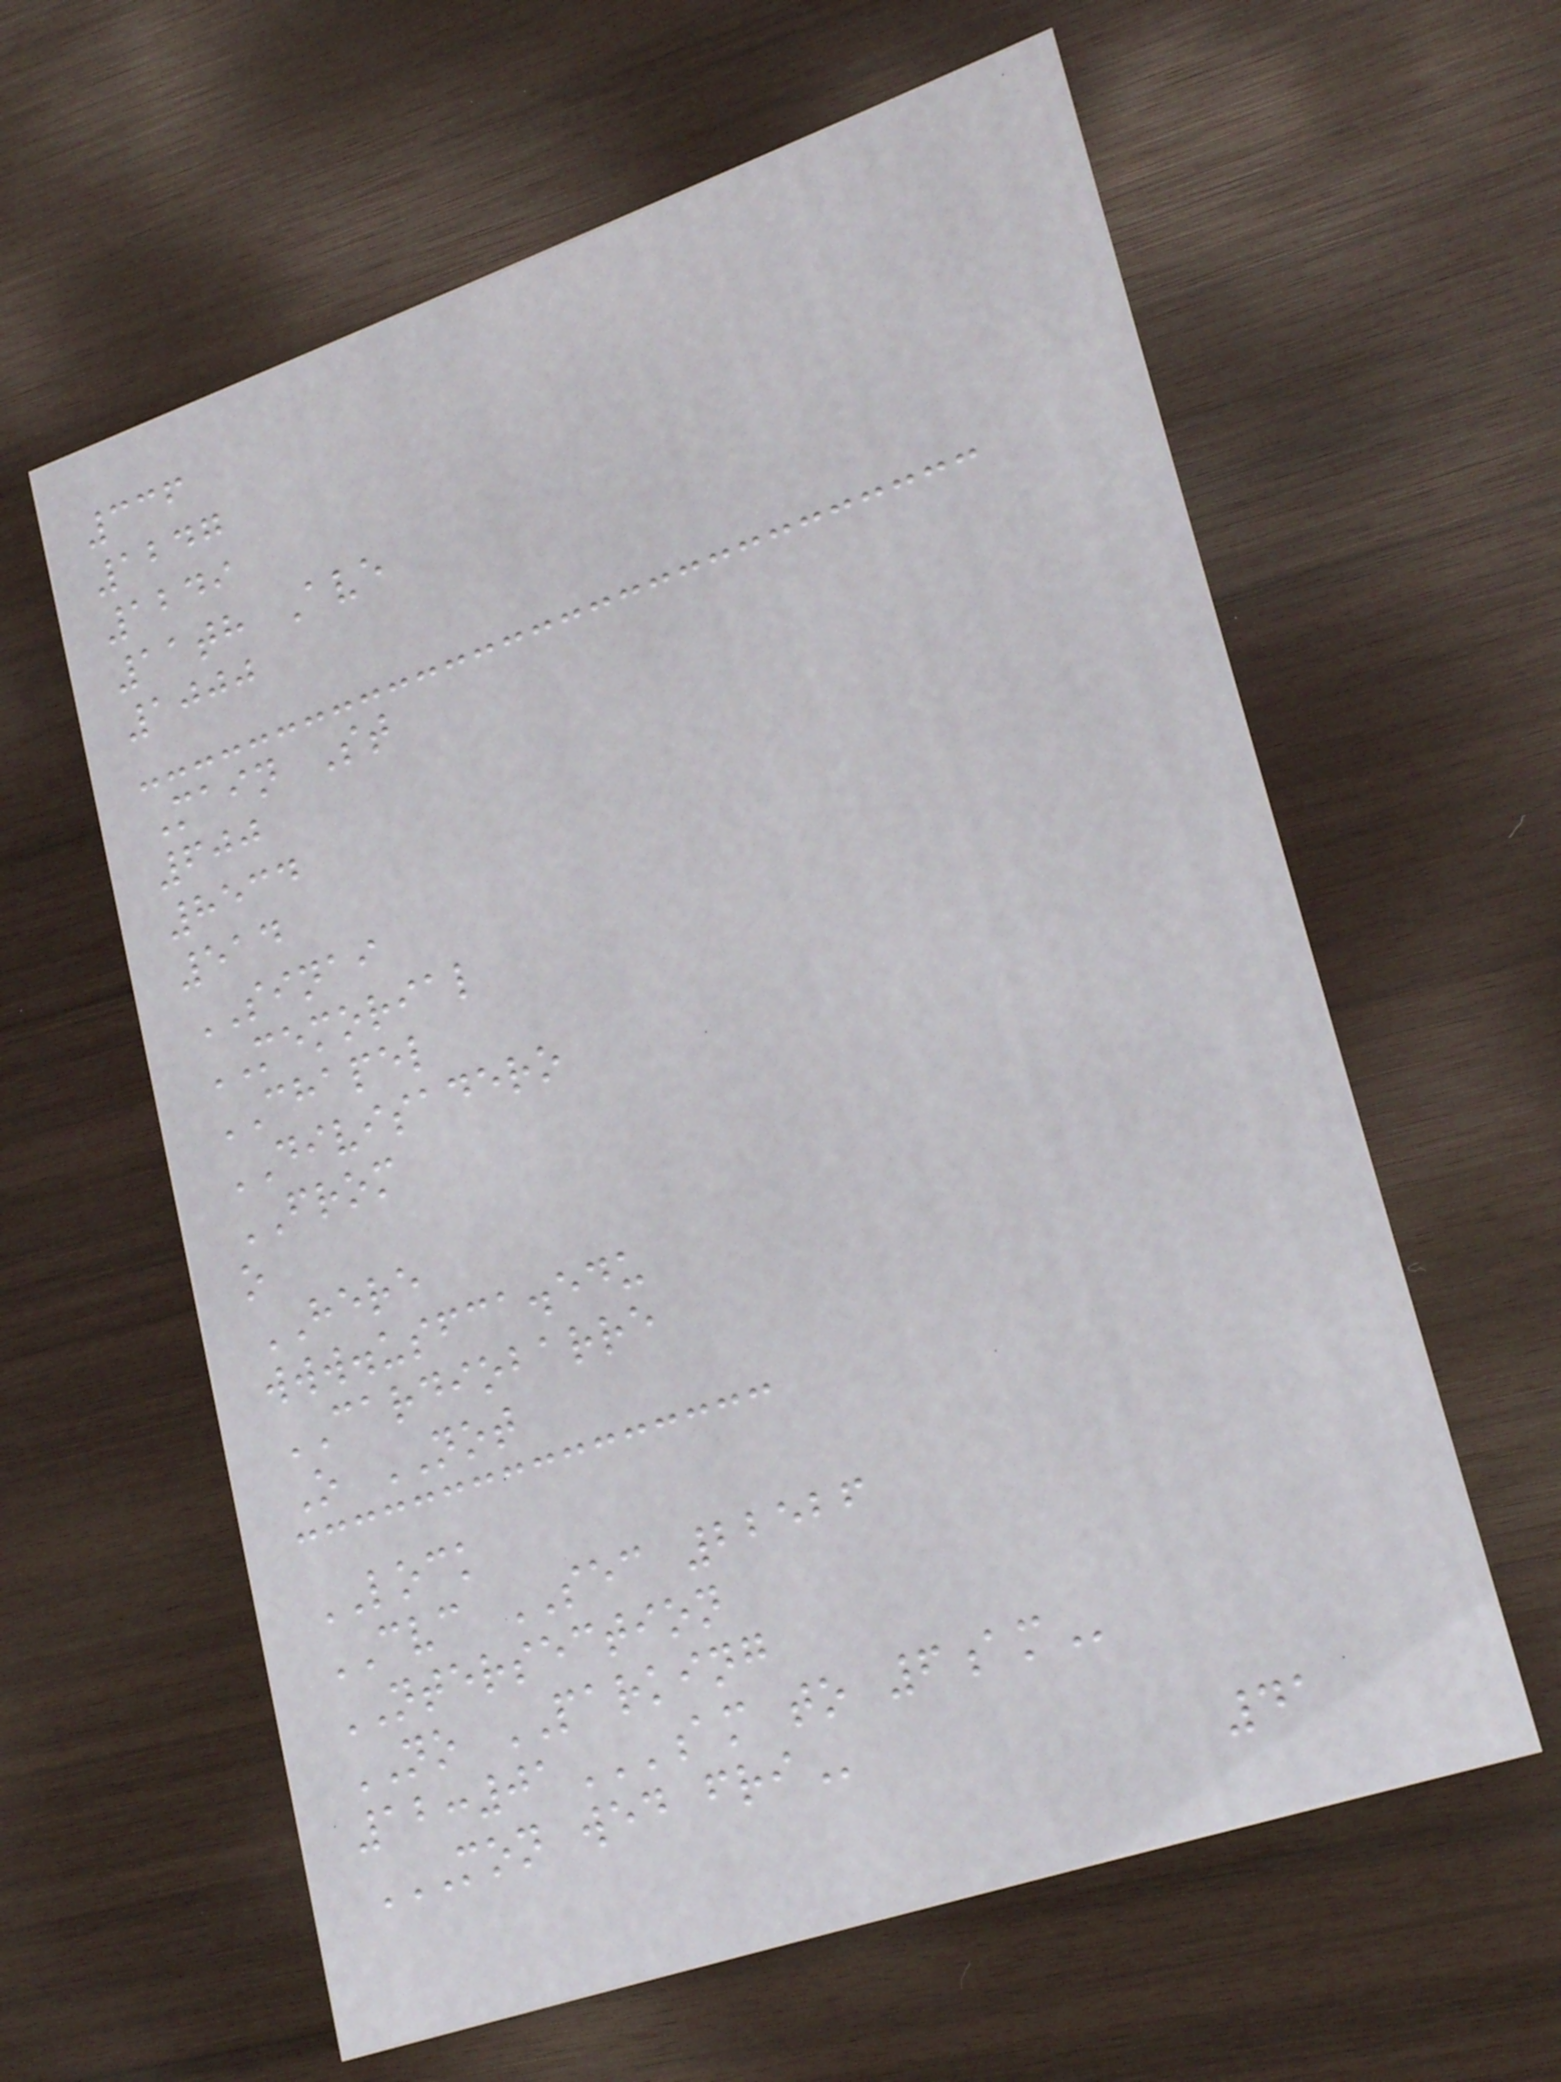336
1247
1249
11th Ave
1000
Main St
600
8534
514
SINAI
MEMORIAL
CHAPEL
DIVISADERO
FROM
o
HERE
www.usfca.edu
CARDIOBARRE
O NOT
LOCK
CVC SEC 22526
NTERSECTION
NO PARKING
12:01AM TO 6AM
MON WED FRI
41
